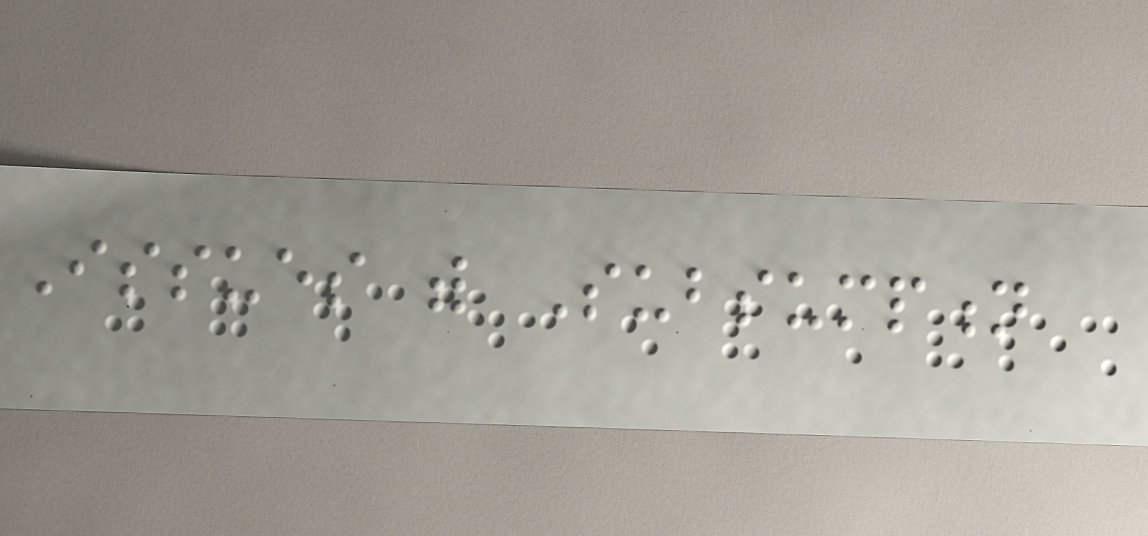Issues with Subsumption
